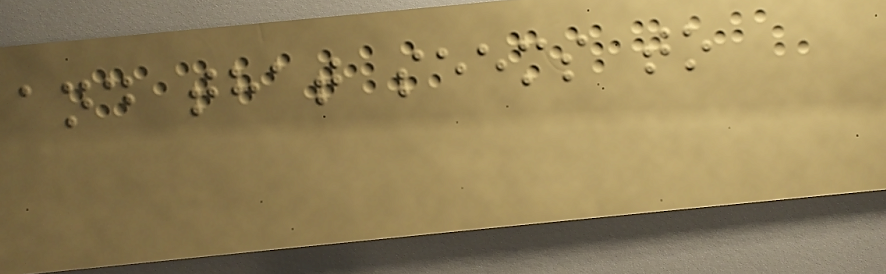and that seems to
